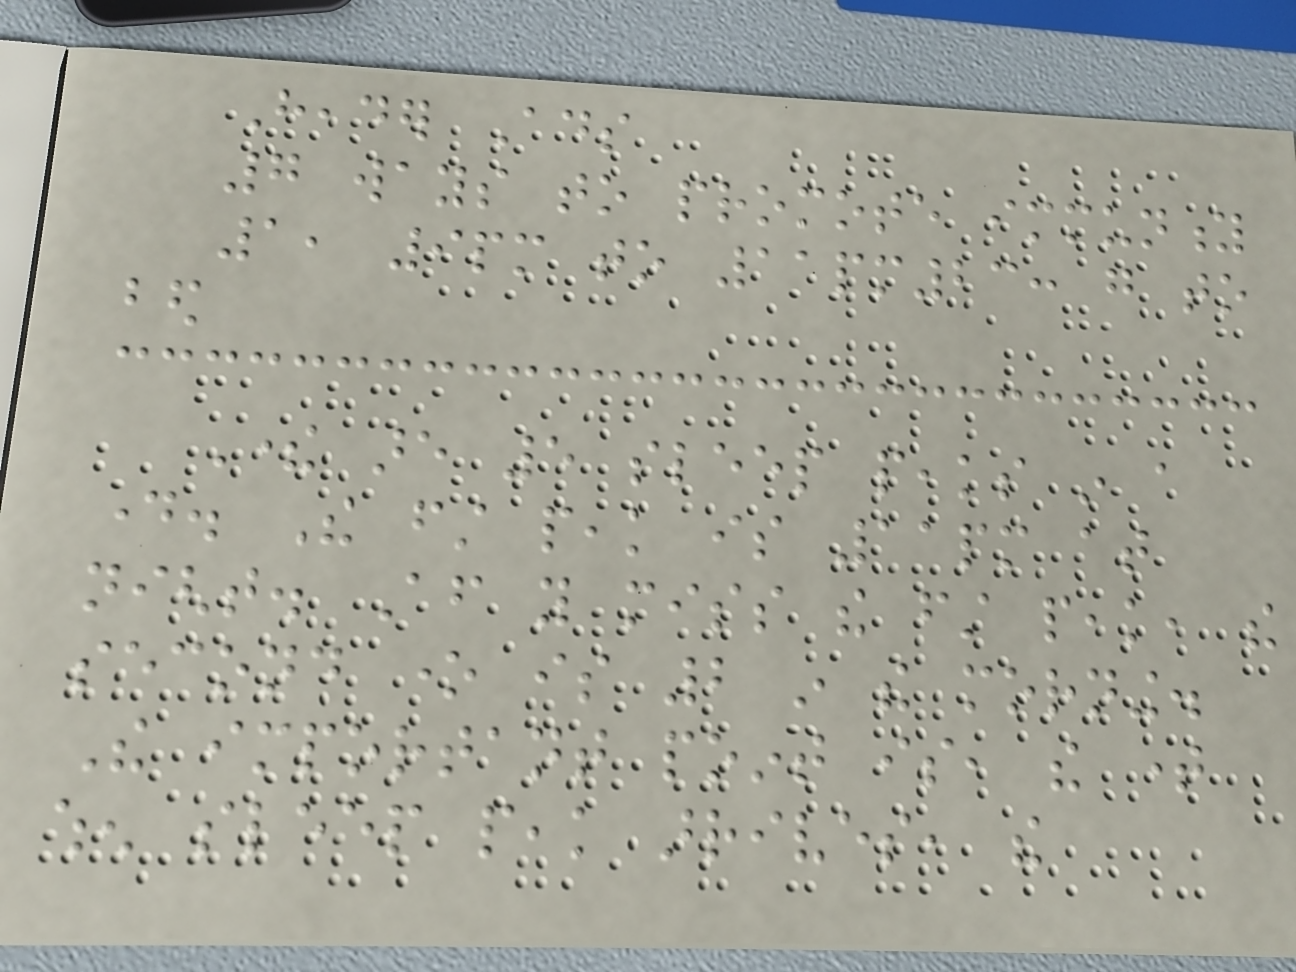Header Ads
7 ways to promote immunity
1, 9pm to 11pm23: go to
bed
There are 5 sleep peaks in a
day. The first peak is 11pm at
night. After you miss the first peak, the
second one is 2 in the morning.
The important point is, the time
when sleep peak arrives, the
